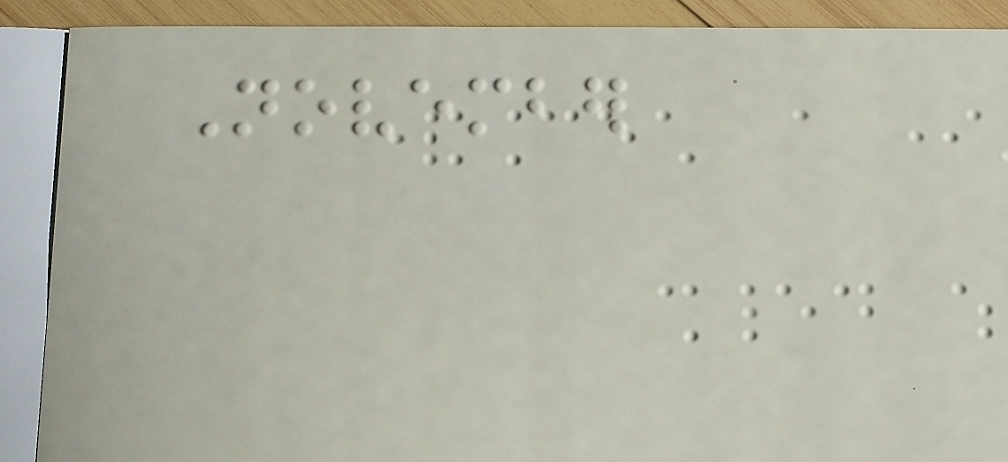November
